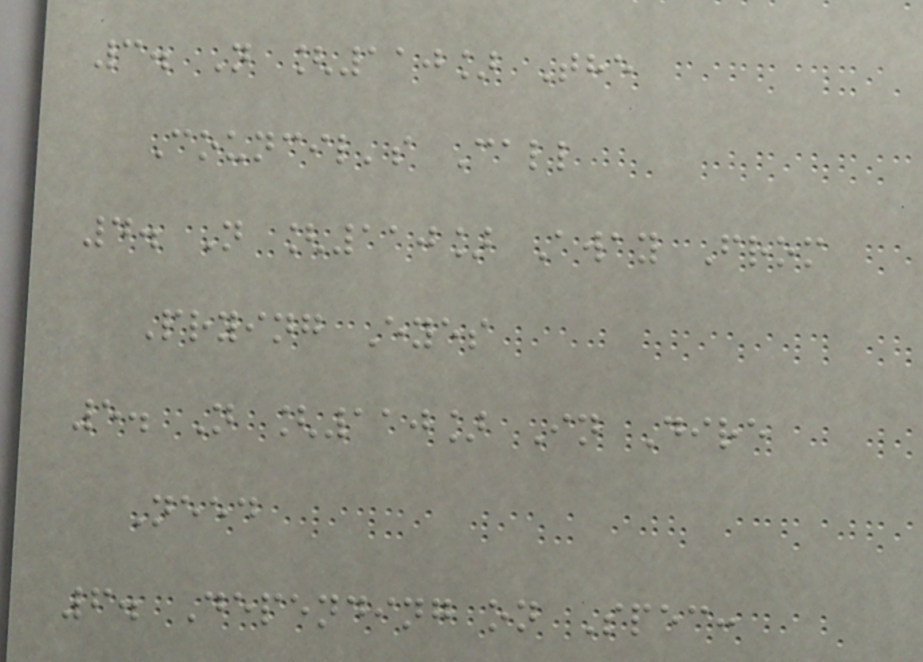3. N [110] The
Council's Call
4. N [110] Away From
Prying Eyes
5. N [110] In Dire
Need
6. Depending on Spec:
